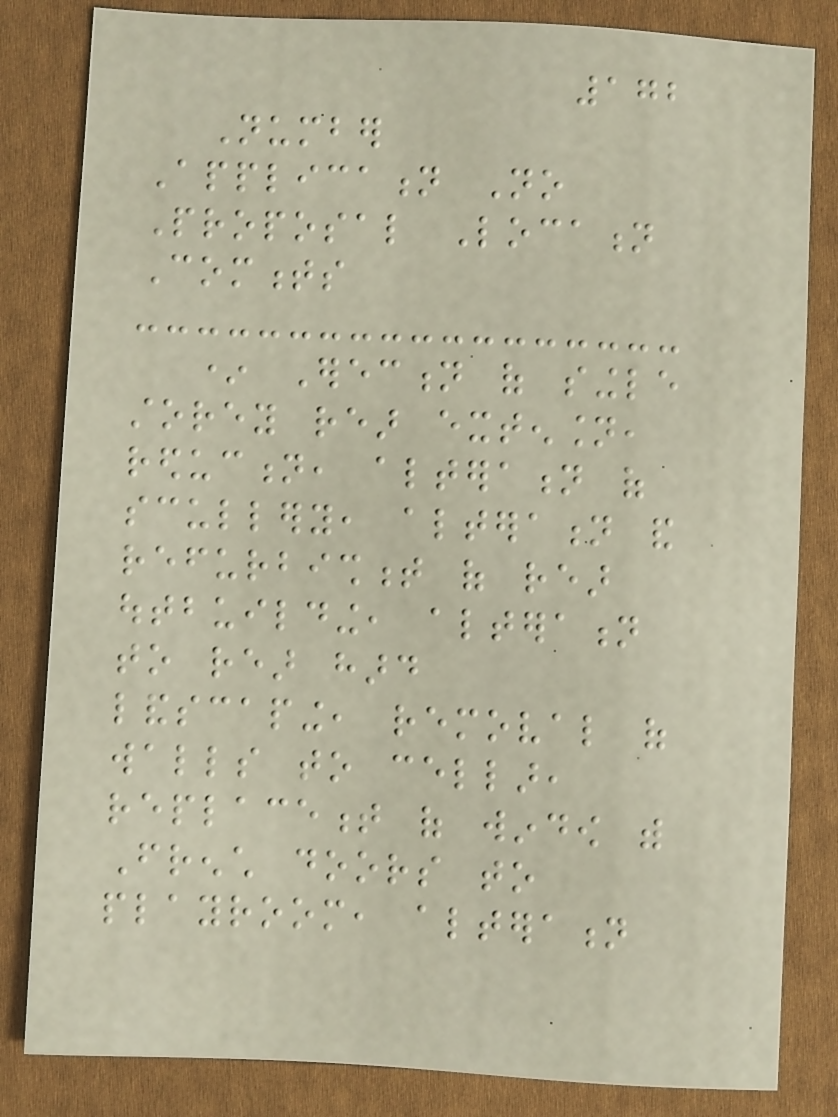172
Number
Application No
Proposal Location
Comments
* Erection of single
storey rear extension,
reduction, alteration of
scullery, alteration and
refurbishment of rear
outbuilding, alteration
to rear hard
landscaping, removal of
walls to cellar,
replacement of window with
French doors to
playroom, alteration
